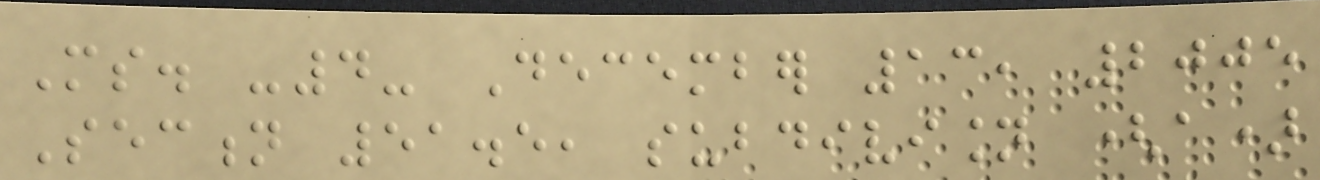Ms. -4- December 13, 2005
Section 51.5, subdivision (a)
